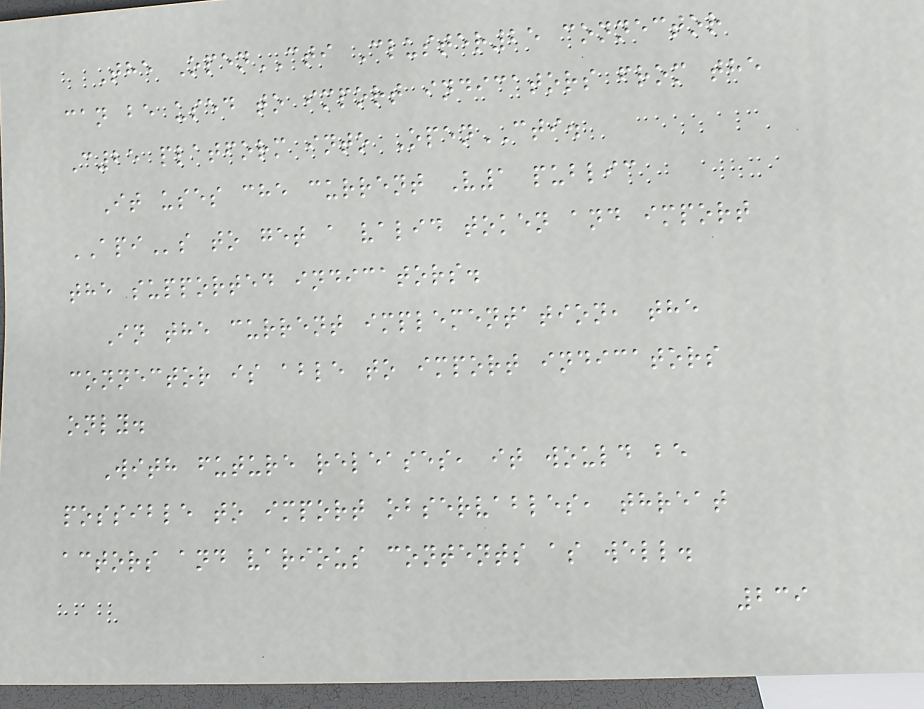The OpenCTI Cluster25 connector
can be used to import indicators from the
C25 platform into OpenCTI.
It uses che current V1 public
APIs to get a valid token and import
the supported indicators.
In the current implementation, the
connector is able to import indicators
only.
With future releases, it would be
possible to import observables, threat
actors and various contents as well.
239
